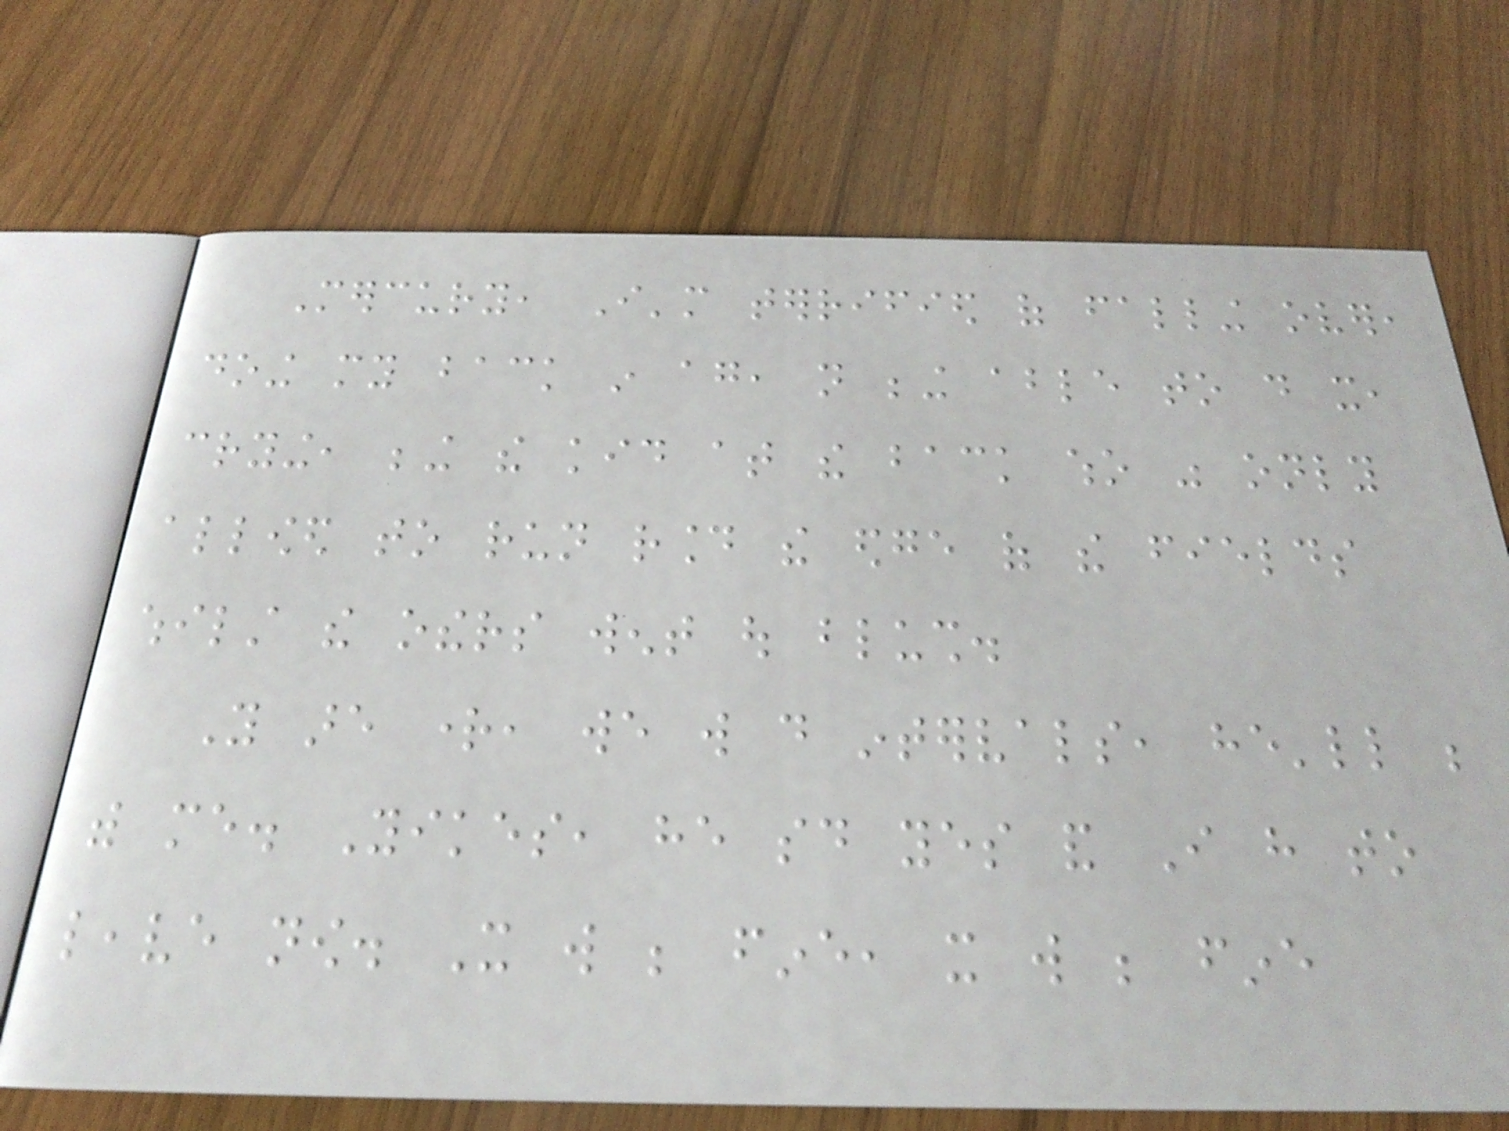Mercury, I'm terrified of falling over,
doing my back in again, not being able to do it,
crying, being the kid at the back who was only
allowed to run round the edge of the fields
whilst the others went out blush.
You are right, we will do intervals, he'll be
with me. Yikes, he said yes and I have to
leave now. It will be fine, it will be fine
